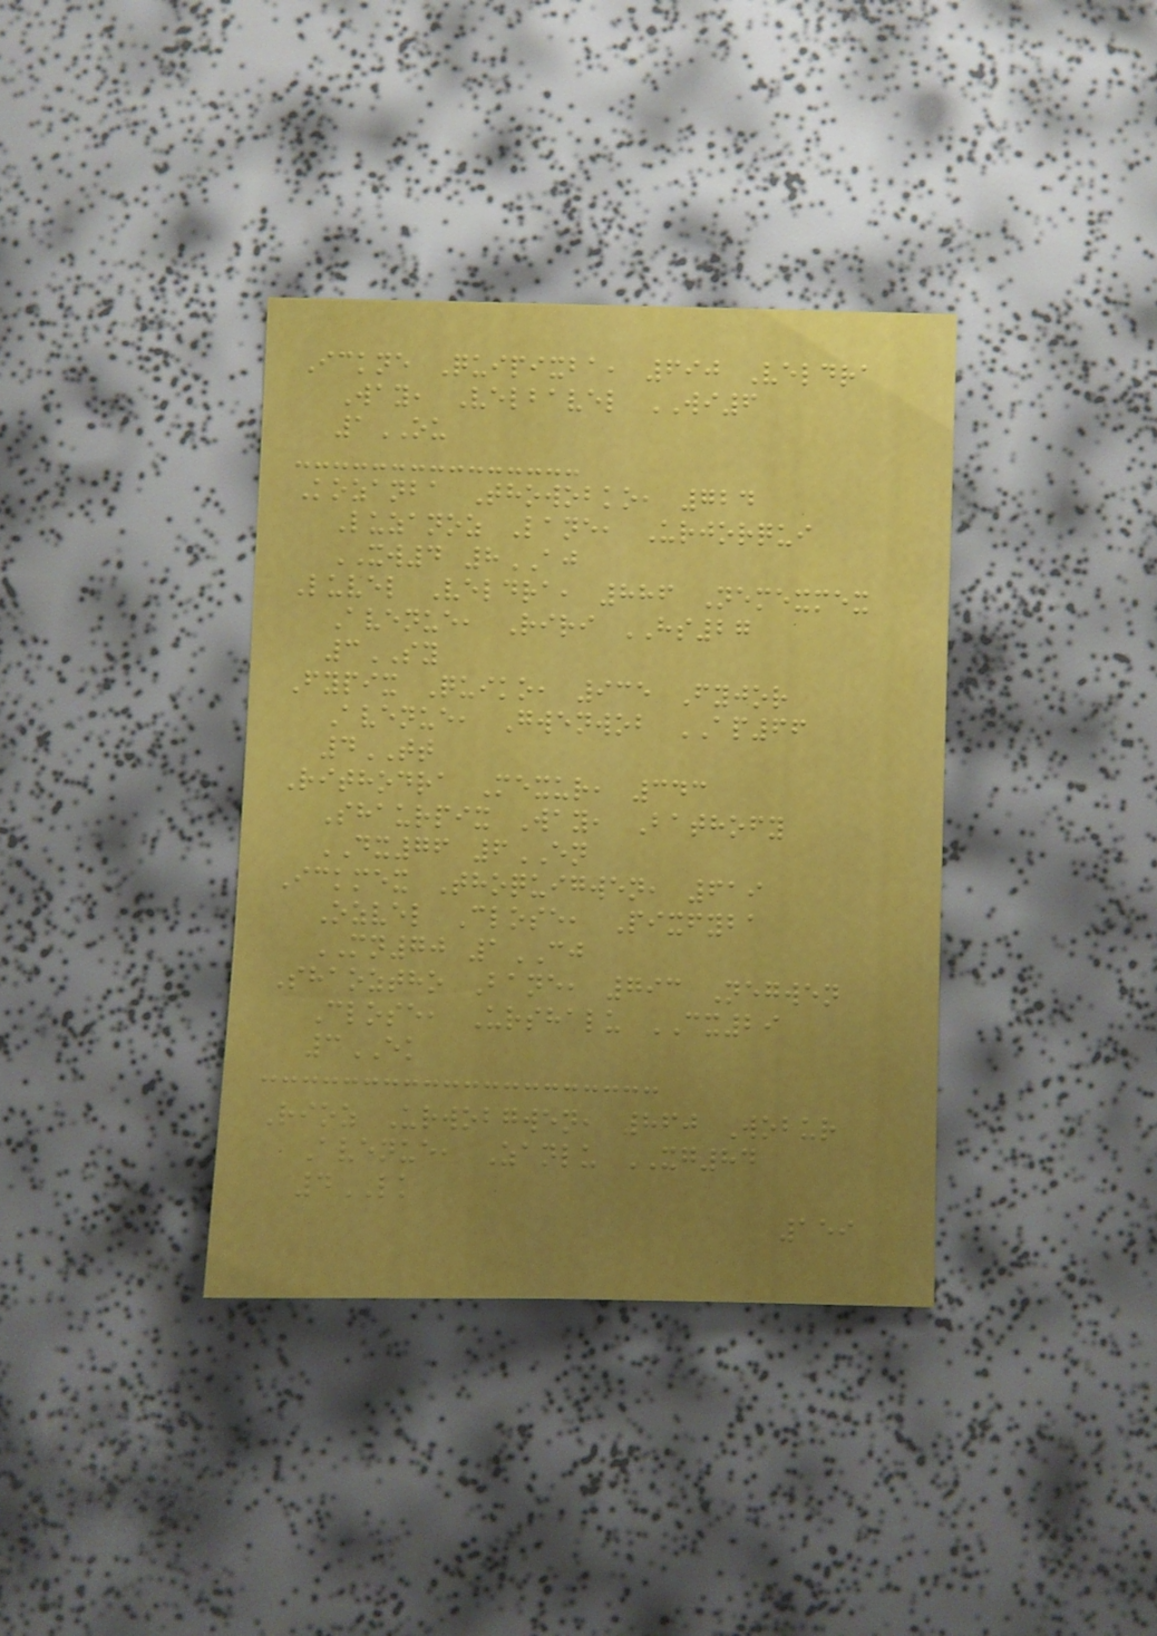Ickne Quipixba, 690 Veldra
Way, Velbavel WI6
1OU
Kozanba Thowobko, 724
Luzanoz Lane, Urjorqui
XW4 8AJ
Luvel Veldra, 886 Nemexmex
Avenue, Riri HS27
3SY
Fypix Quiko, 935 Fyjor
Avenue, Gwenwob AP66
4TT
Rithodra Mexur, 343
Shaurpix Way, Bathofy
DX76 6EN
Ickmex Thoquigwen, 619
Ozvel Close, Pixfyba
MN70 1CJ
Shaoztho Bane, 793 Negwen
Close, Urshalu CX29
3EK
Rioz Urwobgwen, 860 Wobur
Avenue, Zanlu XG84
4LK
159
